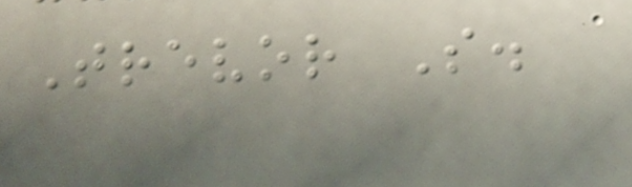Trevor S.
